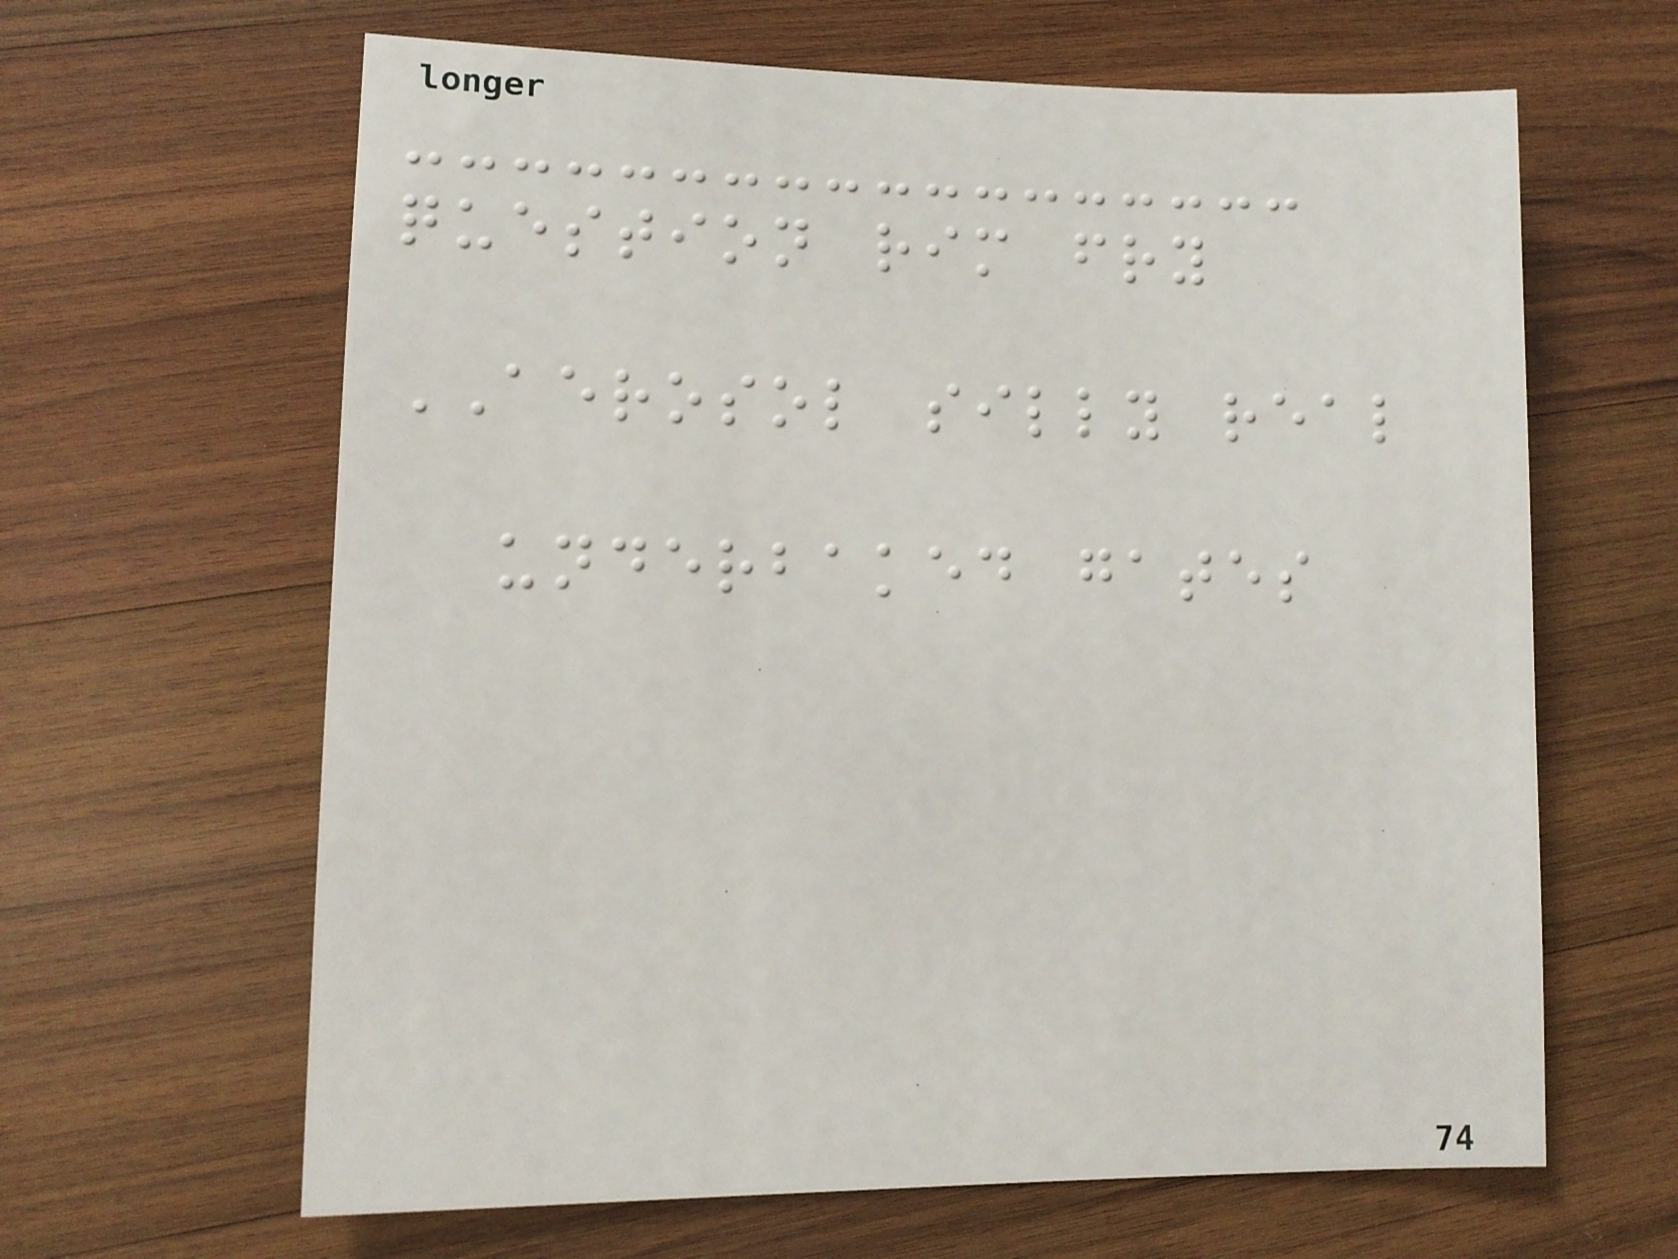question rim fry
AEROSOL silly real
underbaked gates
